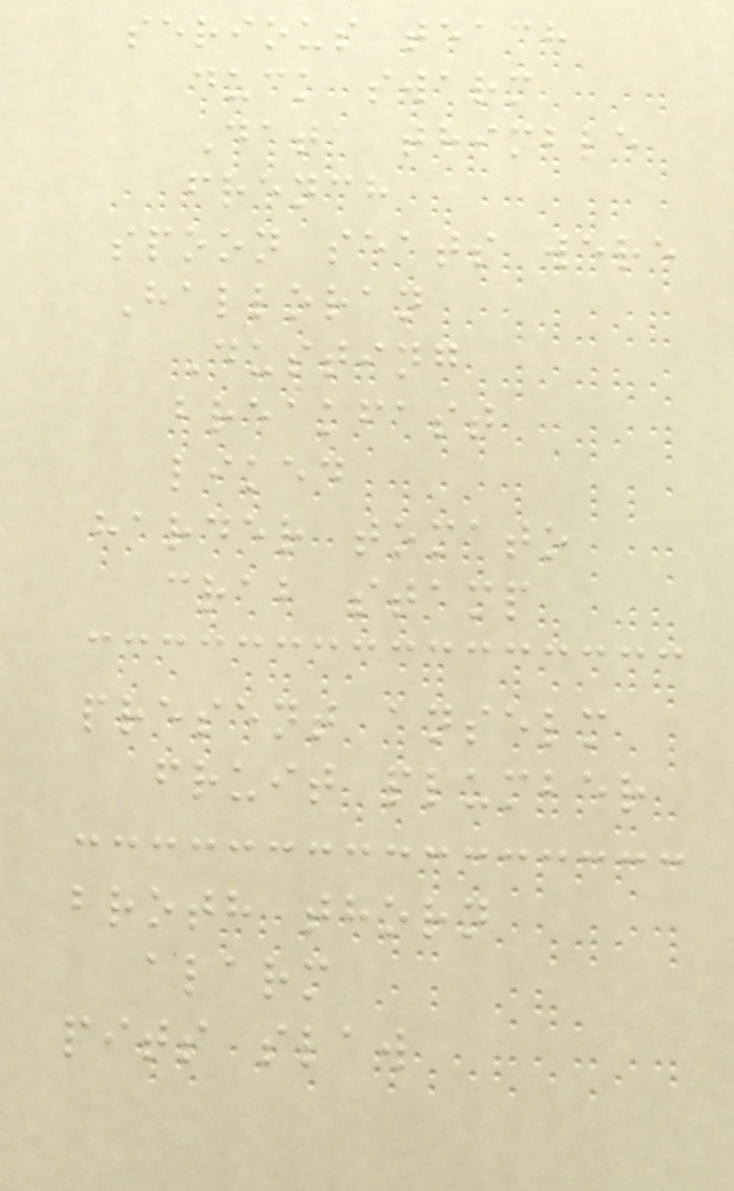serious teach
duck swarm
Data thimble
french
spoon seats were
Halloran
Dusting
breakfast
liked
harder tomato
crab stamp
present anselm
fruit plumber
broth thorn
alarm
pits slaw
